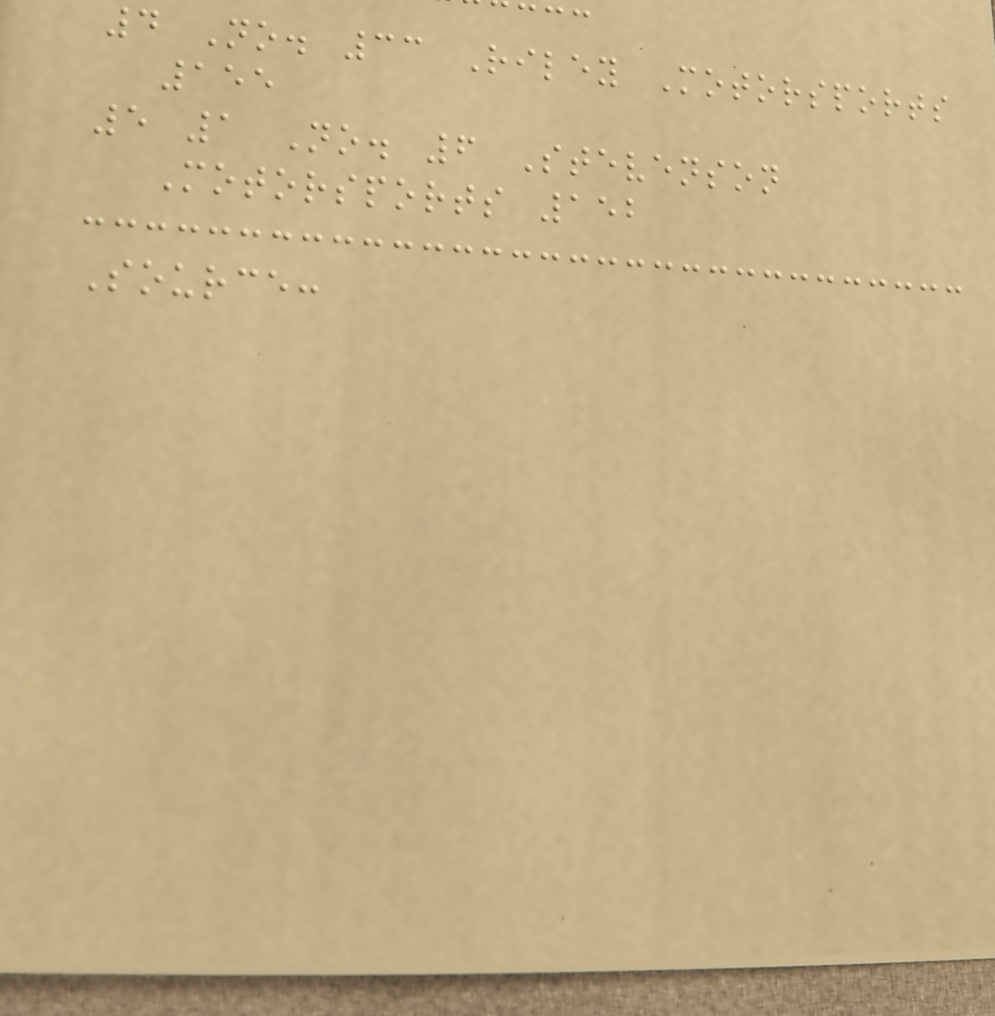4 No. 33 Riley Motorsports
155
5 1 No. 6 Stevenson
Motorsports 152
Source:
